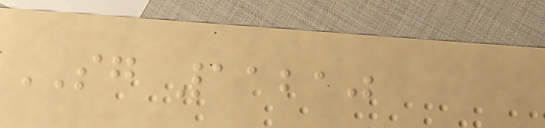SG 11210
